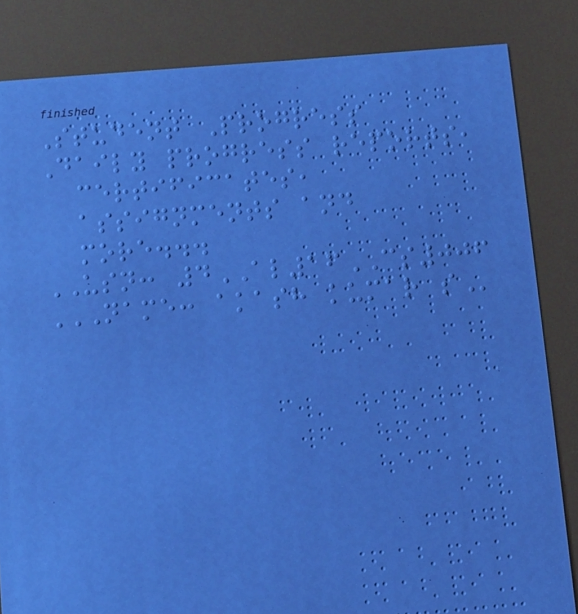Student Progress
Daily progress reports,
certificates,
assignments and
more...
USN: 4AL16CS006
NAME: AKASH KUMAR S
